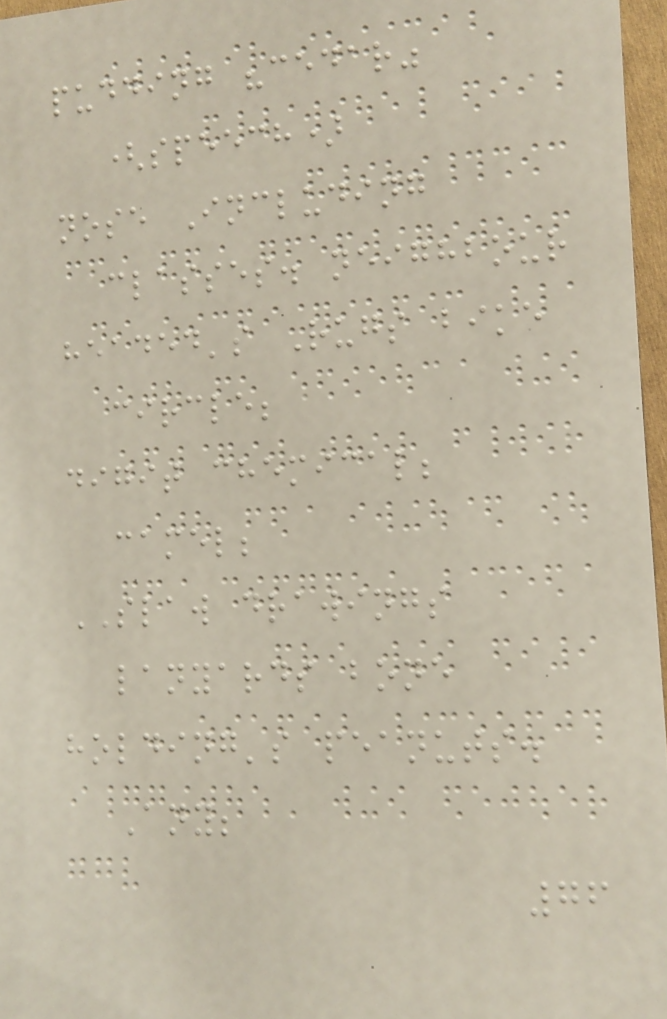pudding "cedar"
(speech)
nose Including
classes. neighbour
headed's Rugs bike
circle;
digit chemical;
camel;
SLAW drawings
lanyards bone
holding's peanuts.
Any;
76
